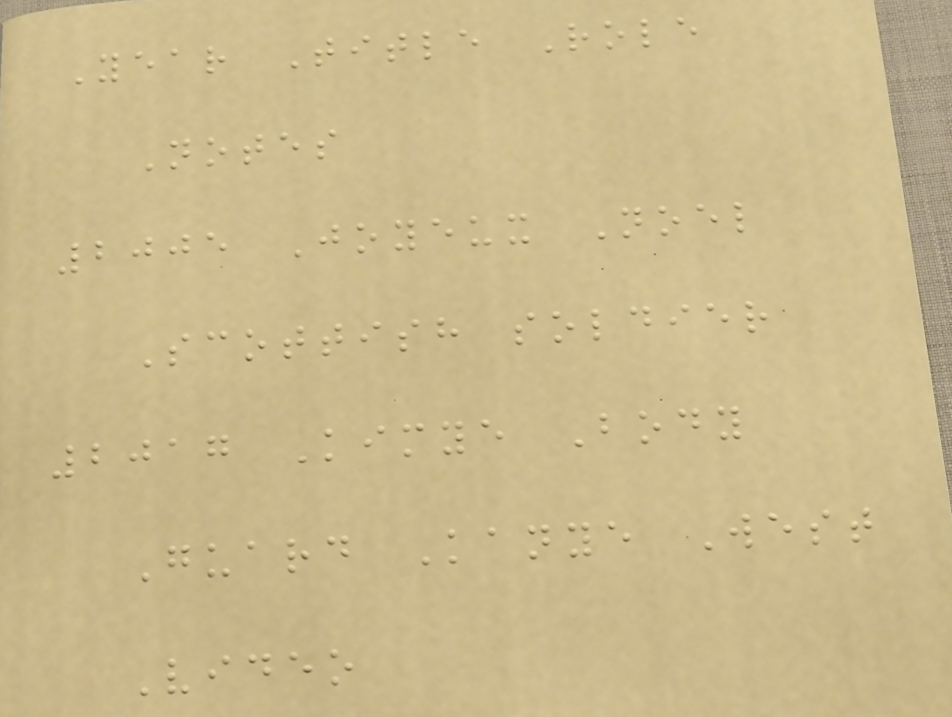Year Title Role
Notes
2005 Joyeux Noel
Scottish soldier
2017 Kimye Body
Guard Kanye West
Video
